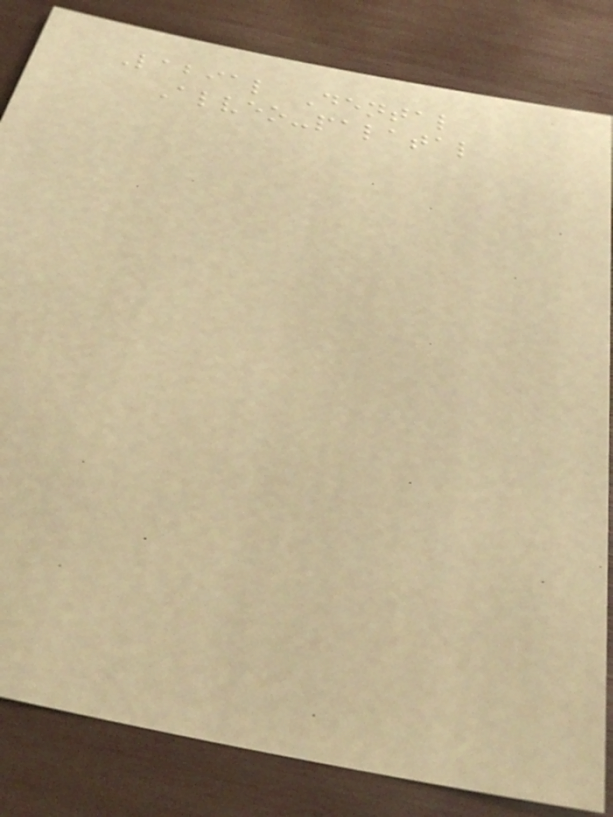Labial Dental
Alveo-palatal
